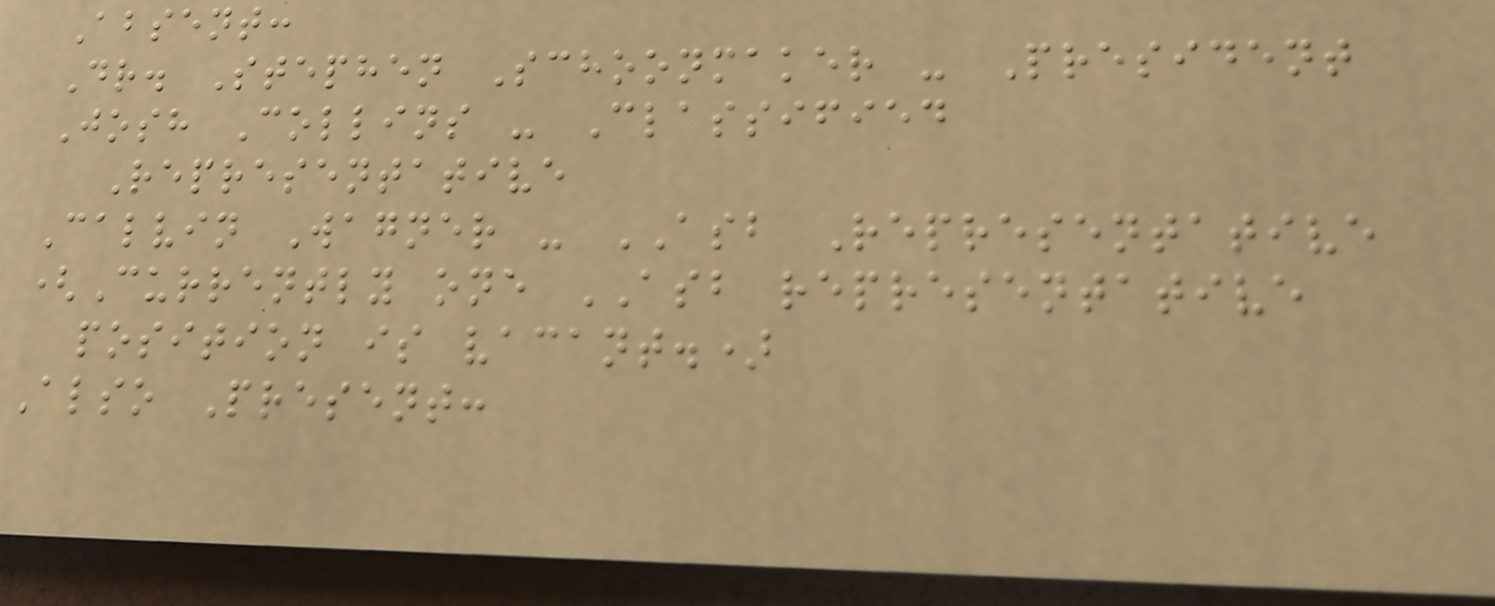Absent:
Dr. Stephen Schoonmaker - President
Josh Collins - Classified
Representative
Calvin Wagner - ASB Representative
(Currently one ASB representative
position is vacant.)
Also Present:
